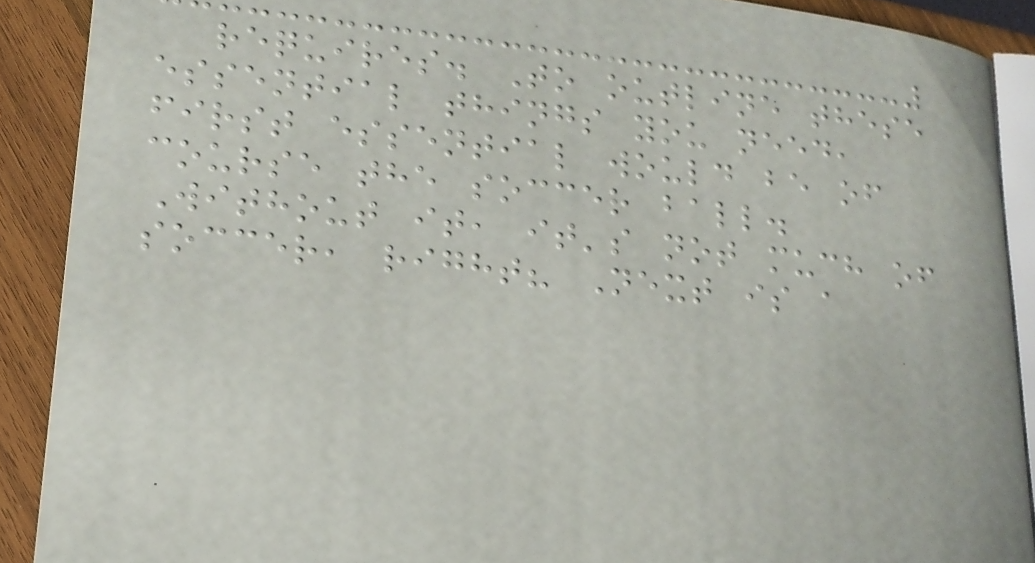requires. To outline these
essential things you need,
first essential would be of
course the soccer ball.
Without it, it's not much of
soccer, right? Next is a
